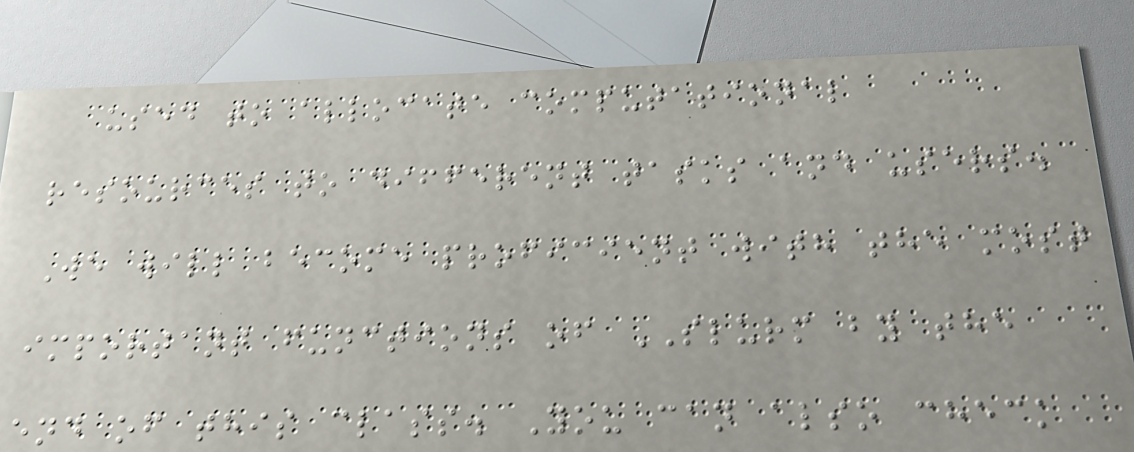used to allocate computational
resources to different tasks and users.
We will become proficient with the most
important functions of SLURM by the
end of this class. You can also check
